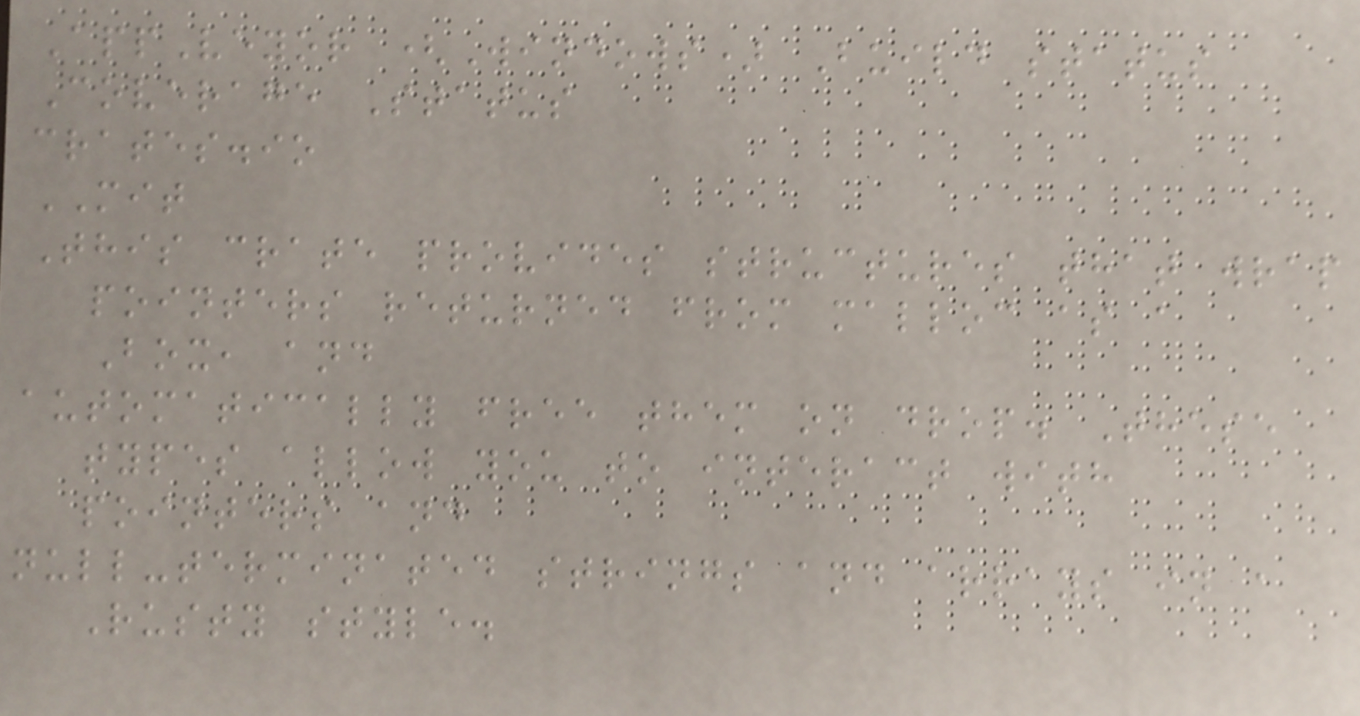AppVeyor (Windows) Build status
Coverage Status
crates.io
MIT
This crate provides structures that wrap
pointers returned from malloc as a
Box, and
automatically free them on drop. These
types allow you to interact with
pointers and
null-terminated strings and arrays in a
Rusty style.
